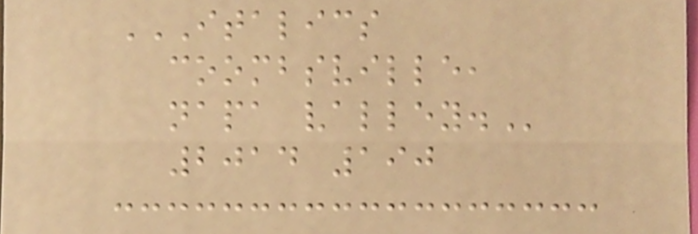ITALICS
COOMBSVILLE,
NAPA VALLEY.
2014 190
